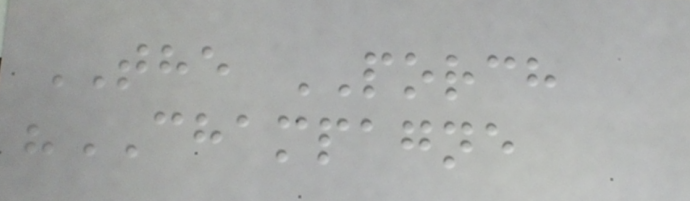THE PORCH
"CHAMPAGNE
